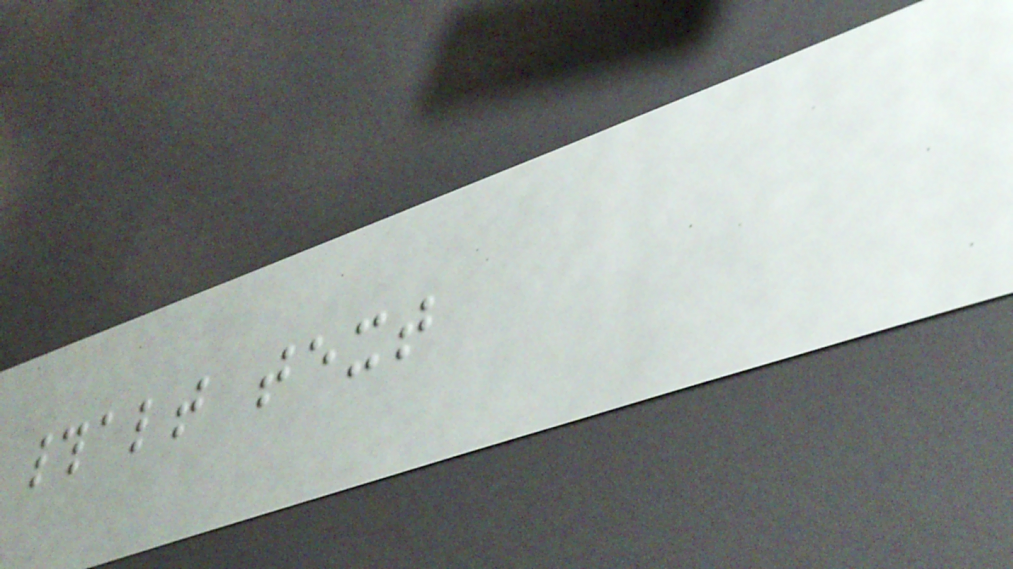#alt text
